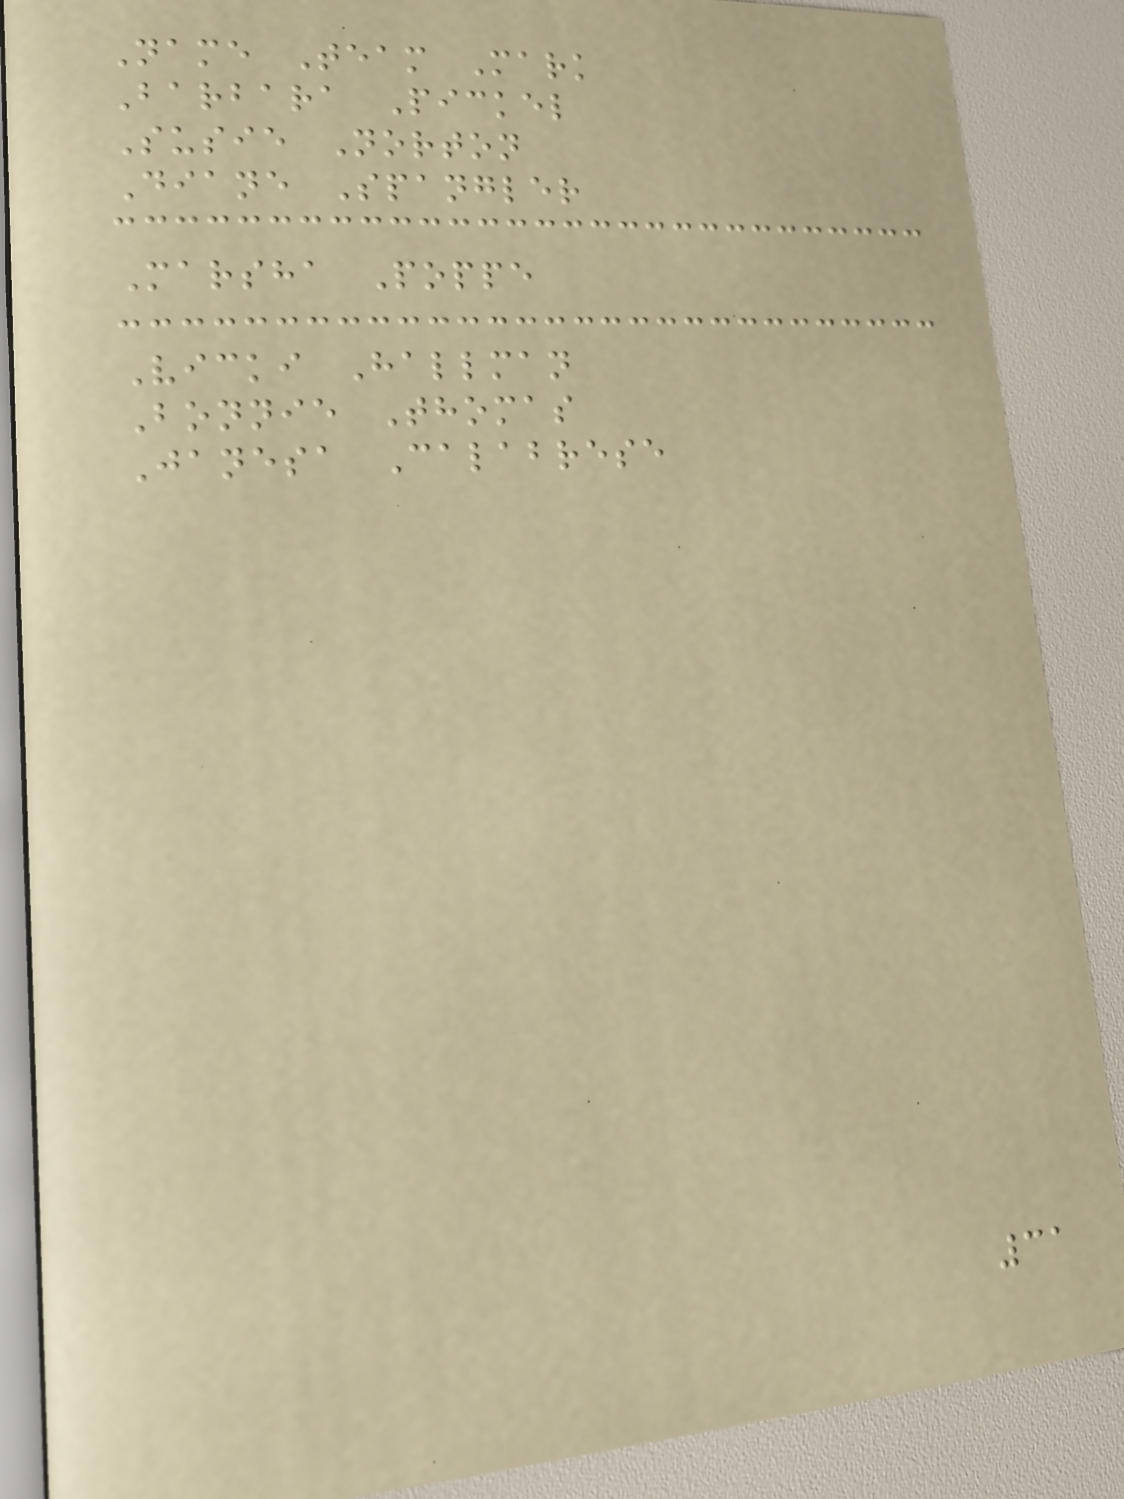Name Team Mark
Barbara Pickel
Susie Norton
Diane Spangler
Marsha Poppe
Vicki Hallman
Bonnie Thomas
Janesa Calabrese
31
